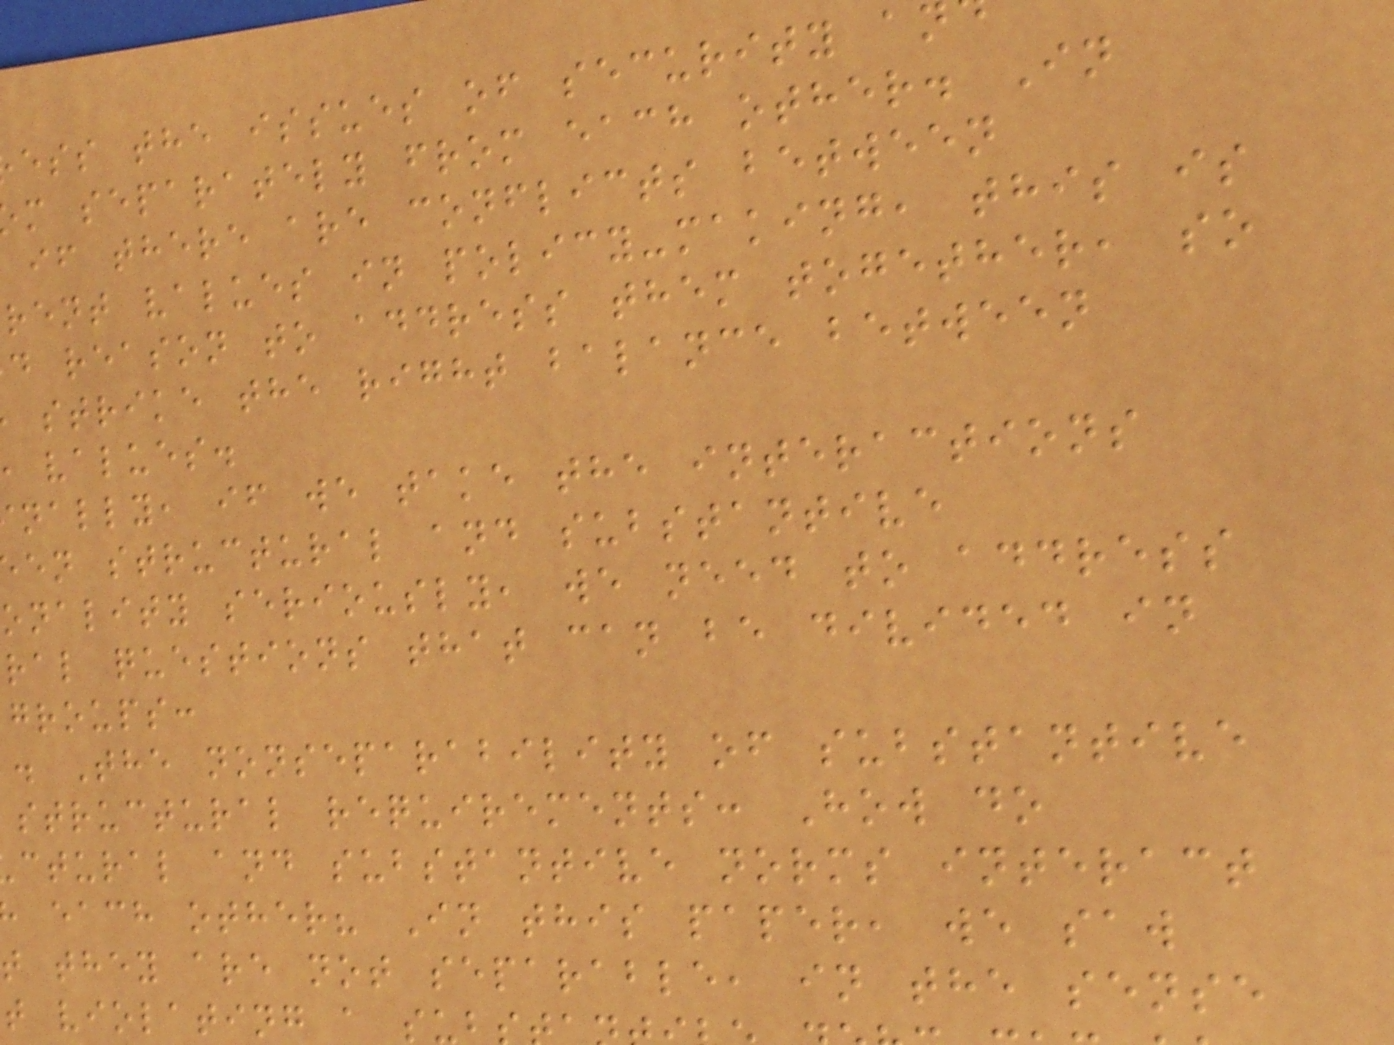ess the issues of security a
m separately from each other. In
if there are conflicts between
rent values in policy-making, this is
d reason to address them together, so
strike the right balance between
values.
nally, if we take the interactions
en structural and substantive
onality seriously, we need to address
ral questions that can be divided in
groups:
. The nonseparability of substantive
structural requirements: How do
ctural and substantive norms interact
each other? In this paper, we saw
t they are not separable, in the sense
t violating a su
